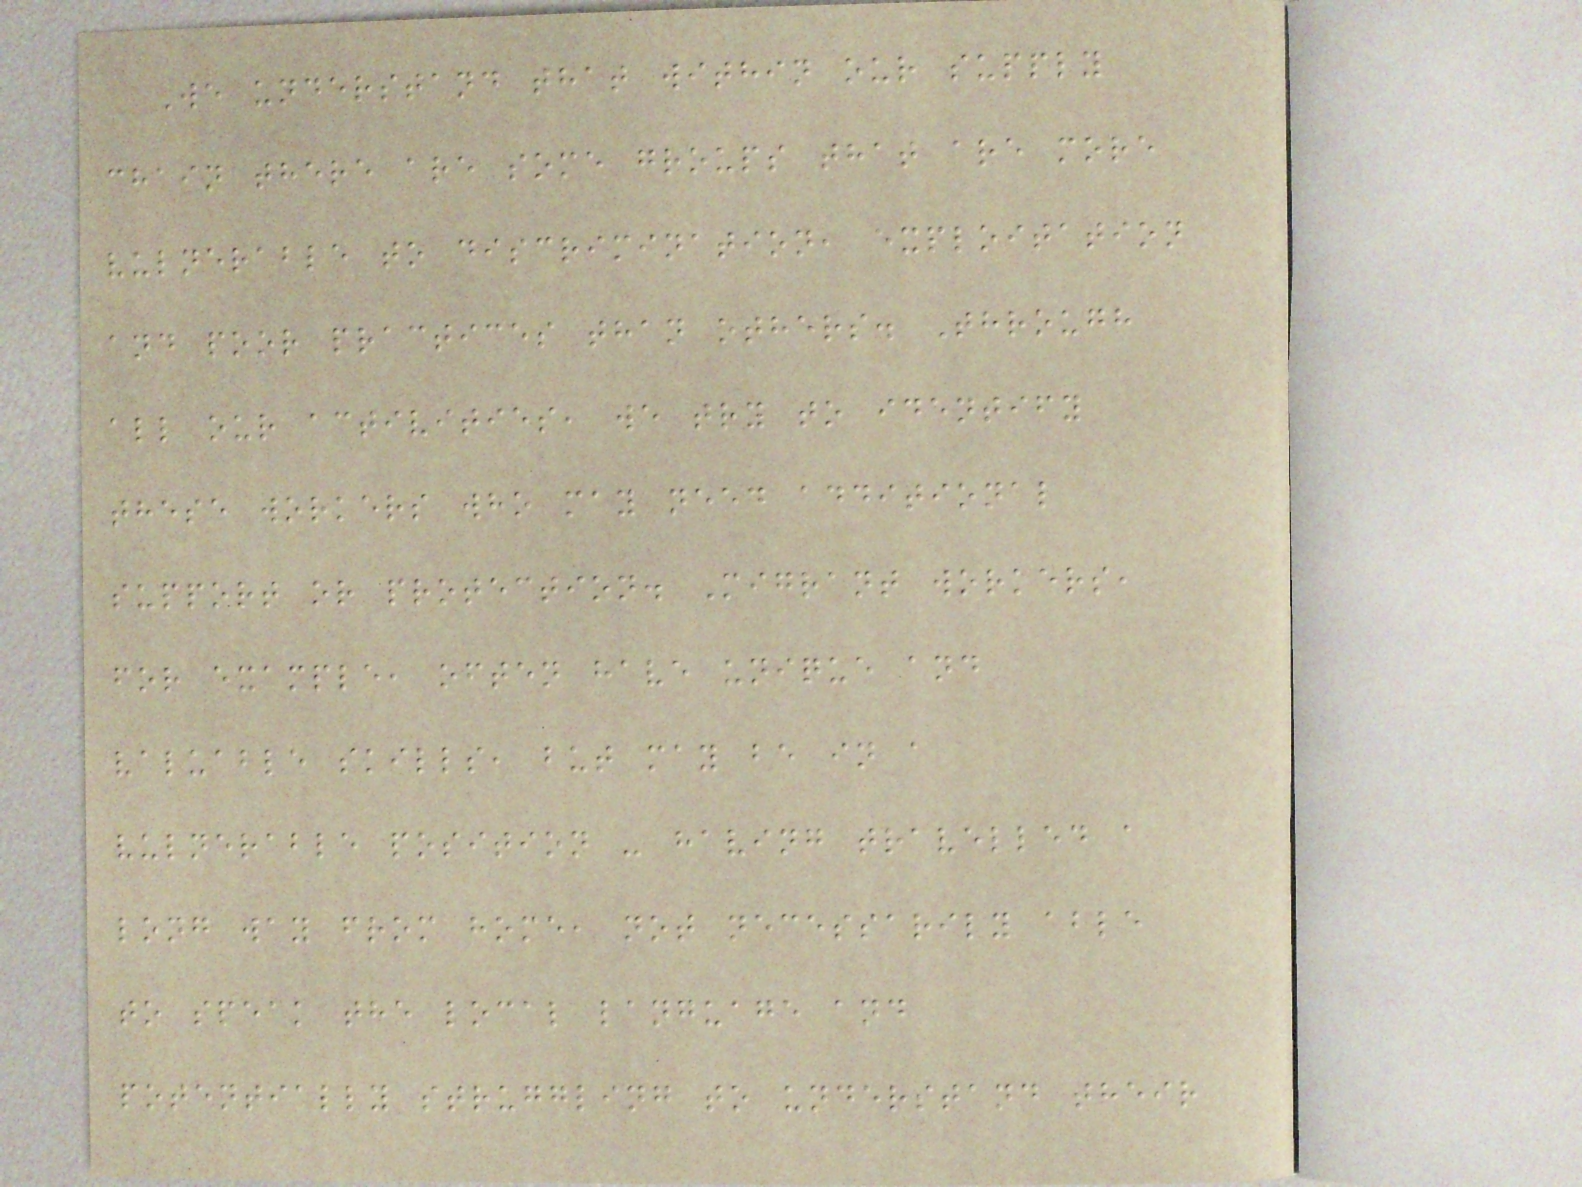We understand that within our supply
chain there are some groups that are more
vulnerable to discrimination, exploitation
and poor practices than others. Through
all our activities, we try to identify
these workers who may need additional
support or protection. Migrant workers,
for example, often have unique and
valuable skills, but may be in a
vulnerable position - having travelled a
long way from home, not necessarily able
to speak the local language and
potentially struggling to understand their
